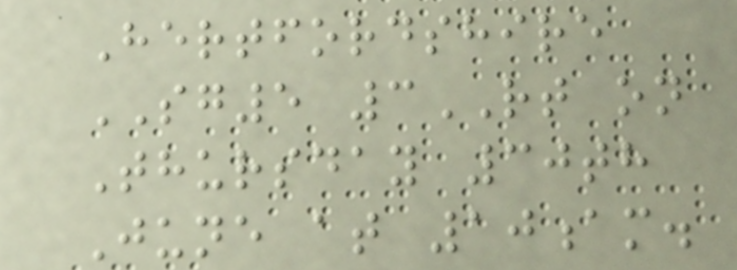Hertfordshire
SG5 3RT on
Thursday 30th
June at 10am.
